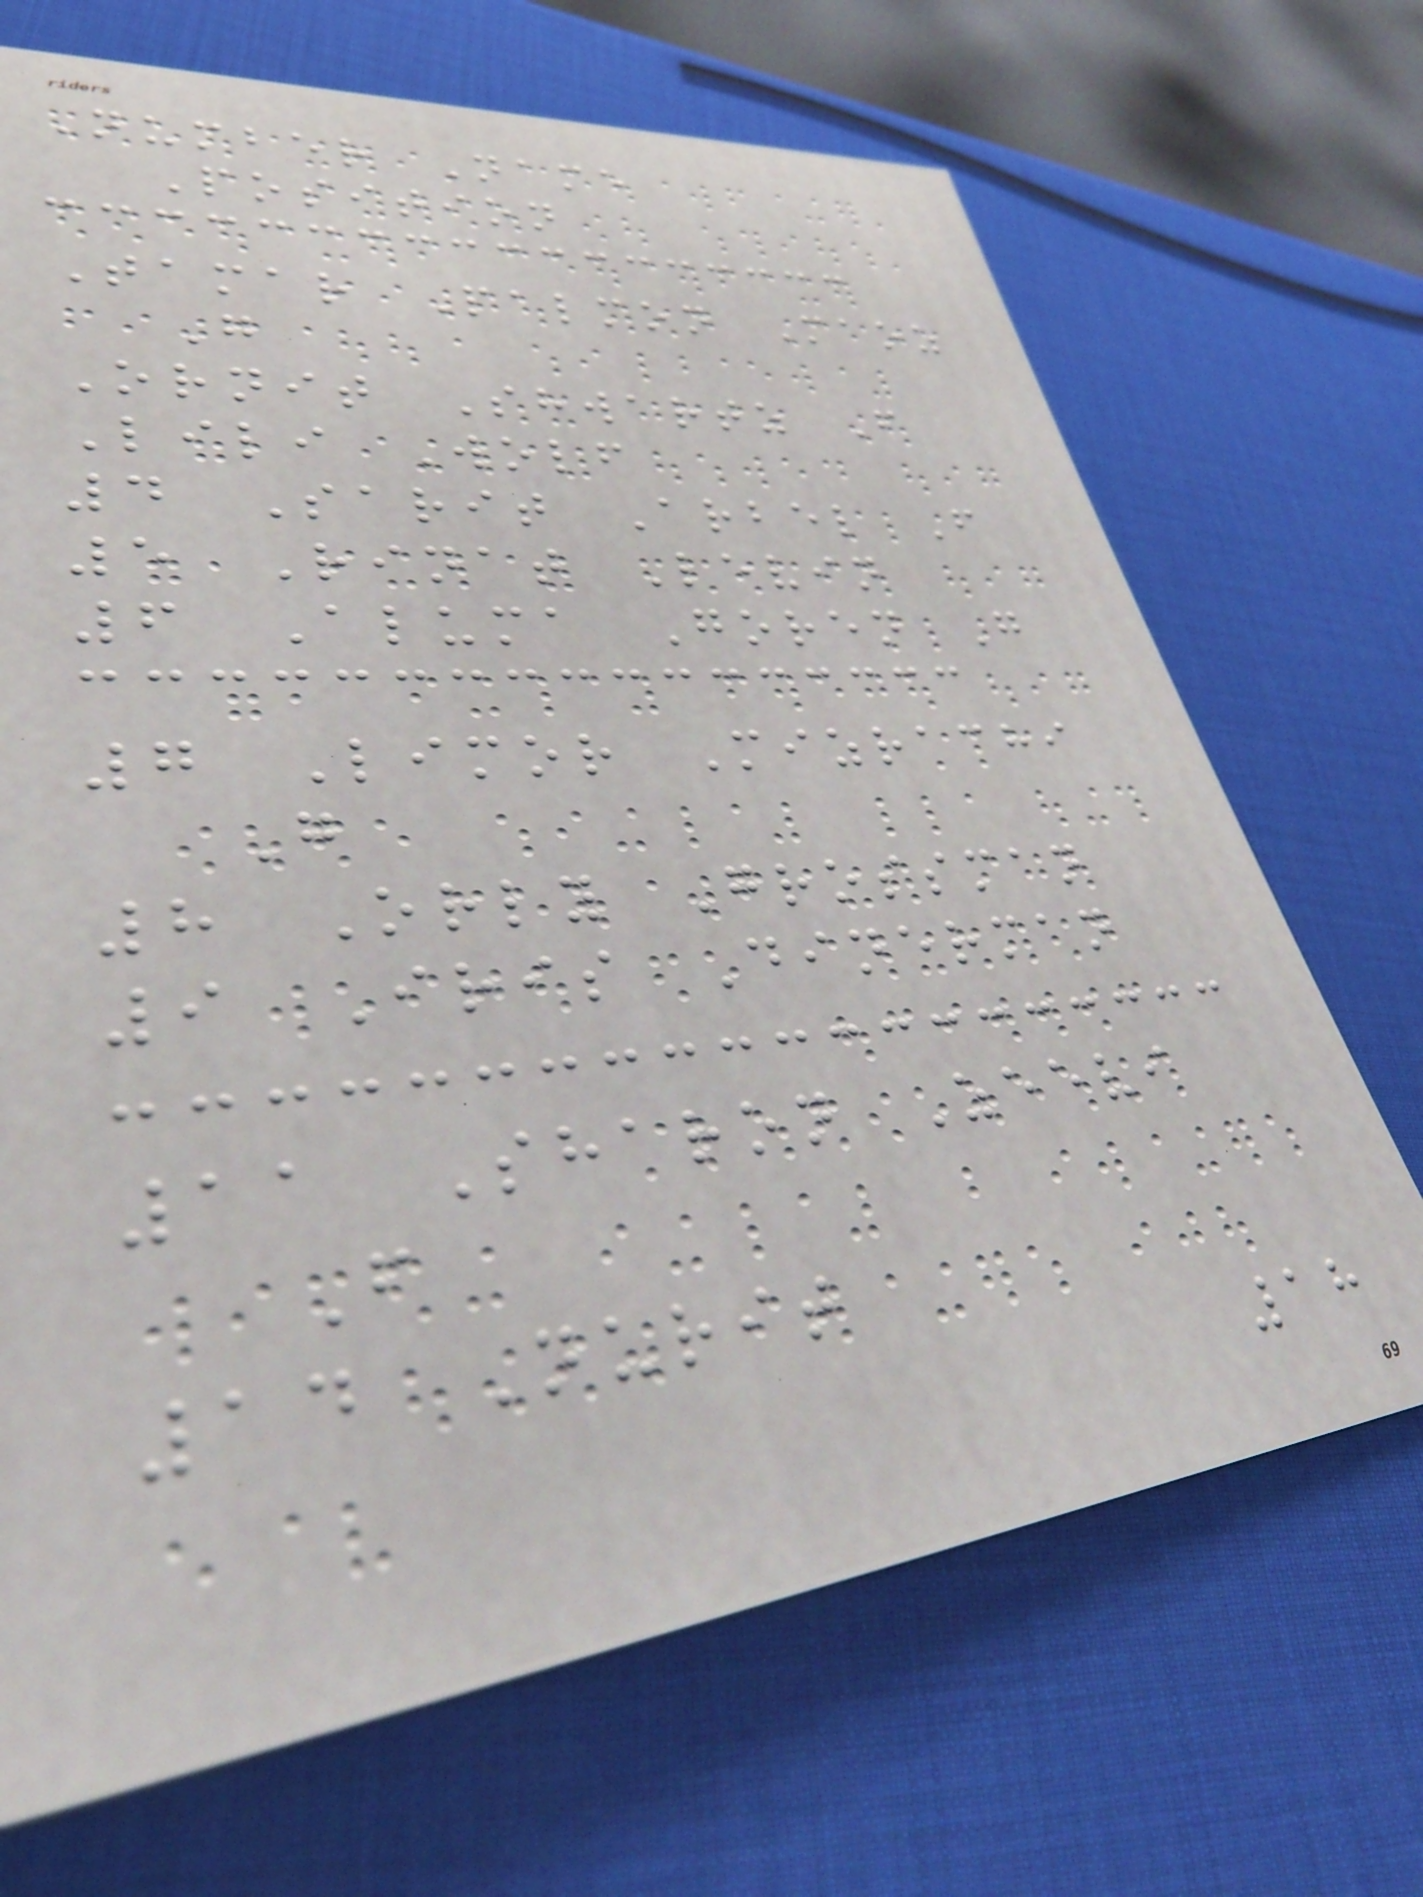Number Name
Position
Tamar Palmon Maoz
G
Ornit Shwartz F
Lili Wolf
4 Sarit Arbel F
5 Rinat Levin
6 Aluma Goren G
7 Limor Mizrachi
G
8 Orly Grossman
9 Iris Dinerman
11 Sharon Zeevi
F
14 Nurit
18
